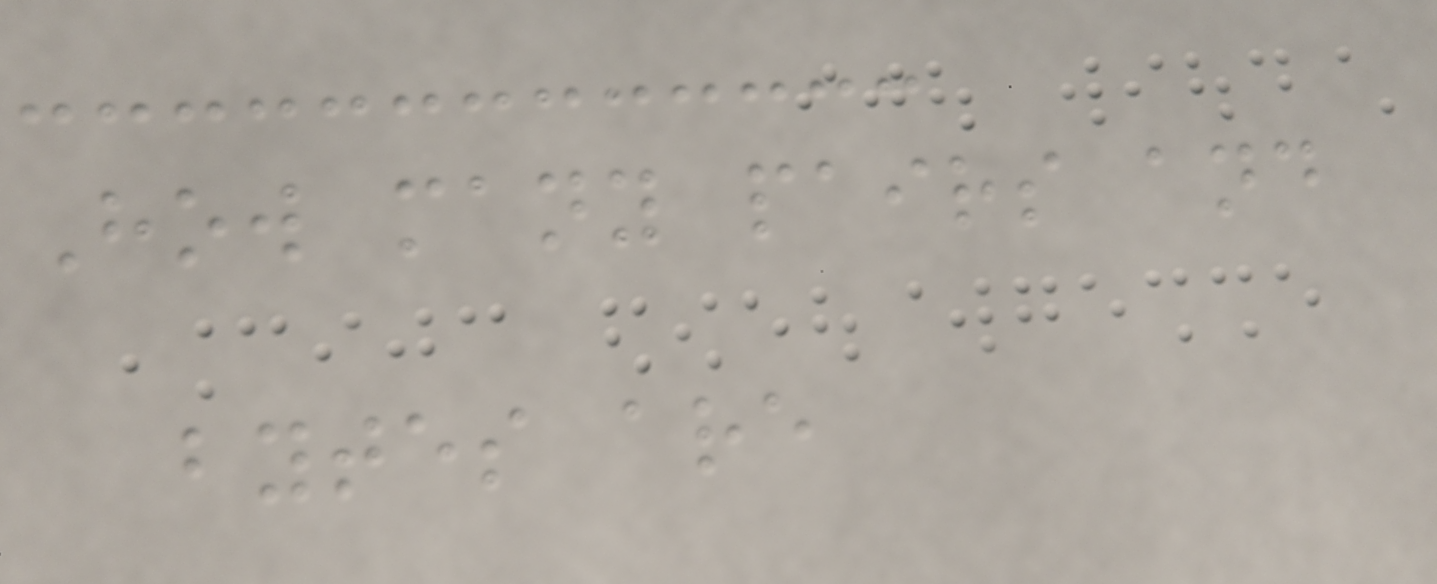How many pairs and
bytes are
